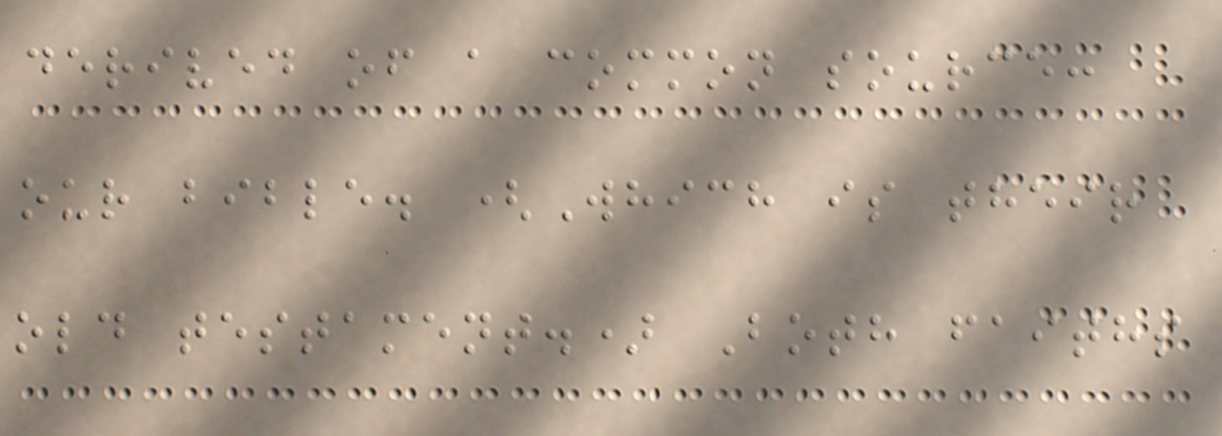derived of a common source:
our bible. (Which is their
old testament.) Both faiths
